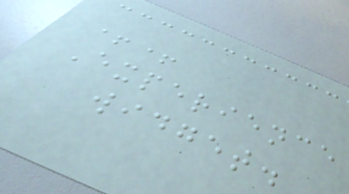++
Experience
widget.
